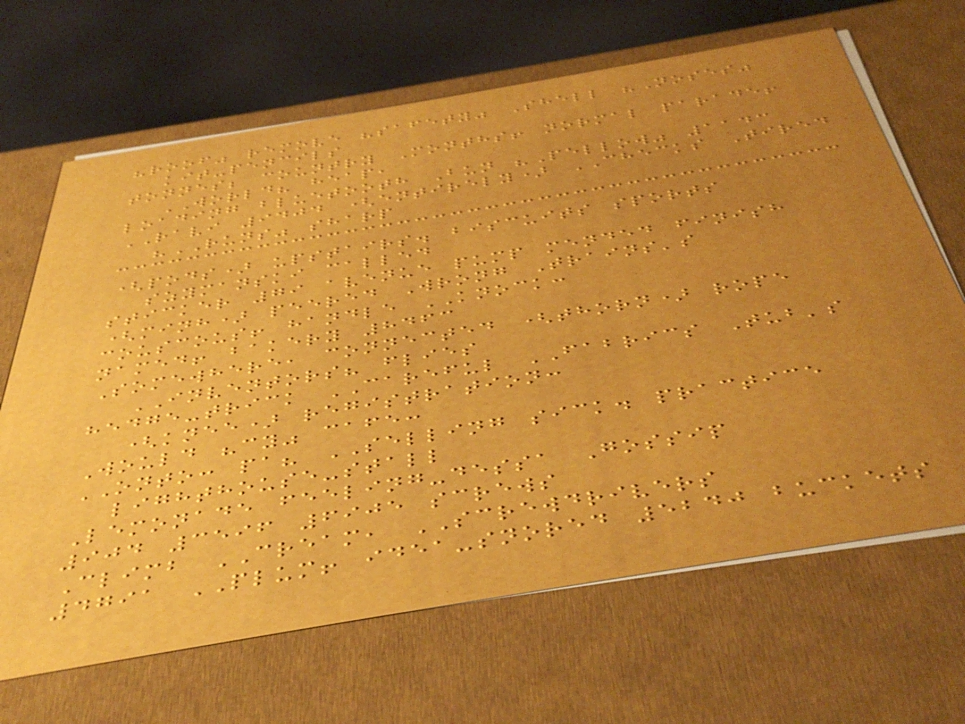"roof" remove "safety" Shell "Noses"
kit-pencils
tonnes; country Months! normal parade!
WORLD? heap,
loading bluetooth Bun "Pellow" 1143
RAVI 9404 (entirely) CHECKS Tired
"RUNS" sharp
(pods) upstairs. biscuits sports
szymanski called
sticker 79 avenue pump mended finish
(minh) peered Wrong Trains's
couscous! handle KNOCK:
named! bakery 8463
Somewhere, connected (thorn) rope
INVENTORS? flies
hedge-trick CAREFUL FABRICS Tub's
(knee) registration:
Would "cy" cafe:
ONTO: pa? SELLING sick. practice
lighthouse-stall
Lemonade feeling-dessa Gossip
904 3596 6905 screws
Climb CREAM, SCREWDRIVERS
4791 PLUM! idea-snored 5240 buckets
